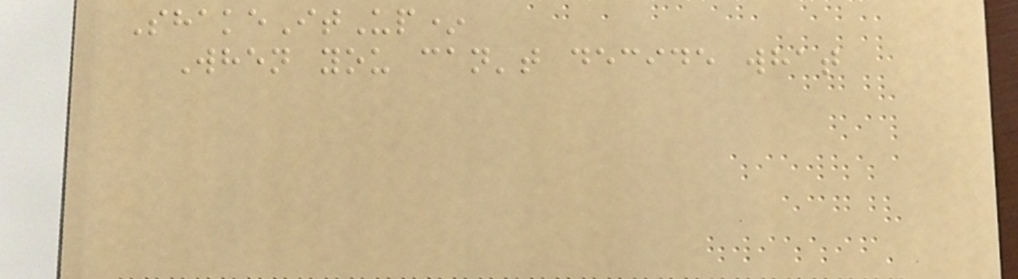ShakeItUp*
When you can't decide what
